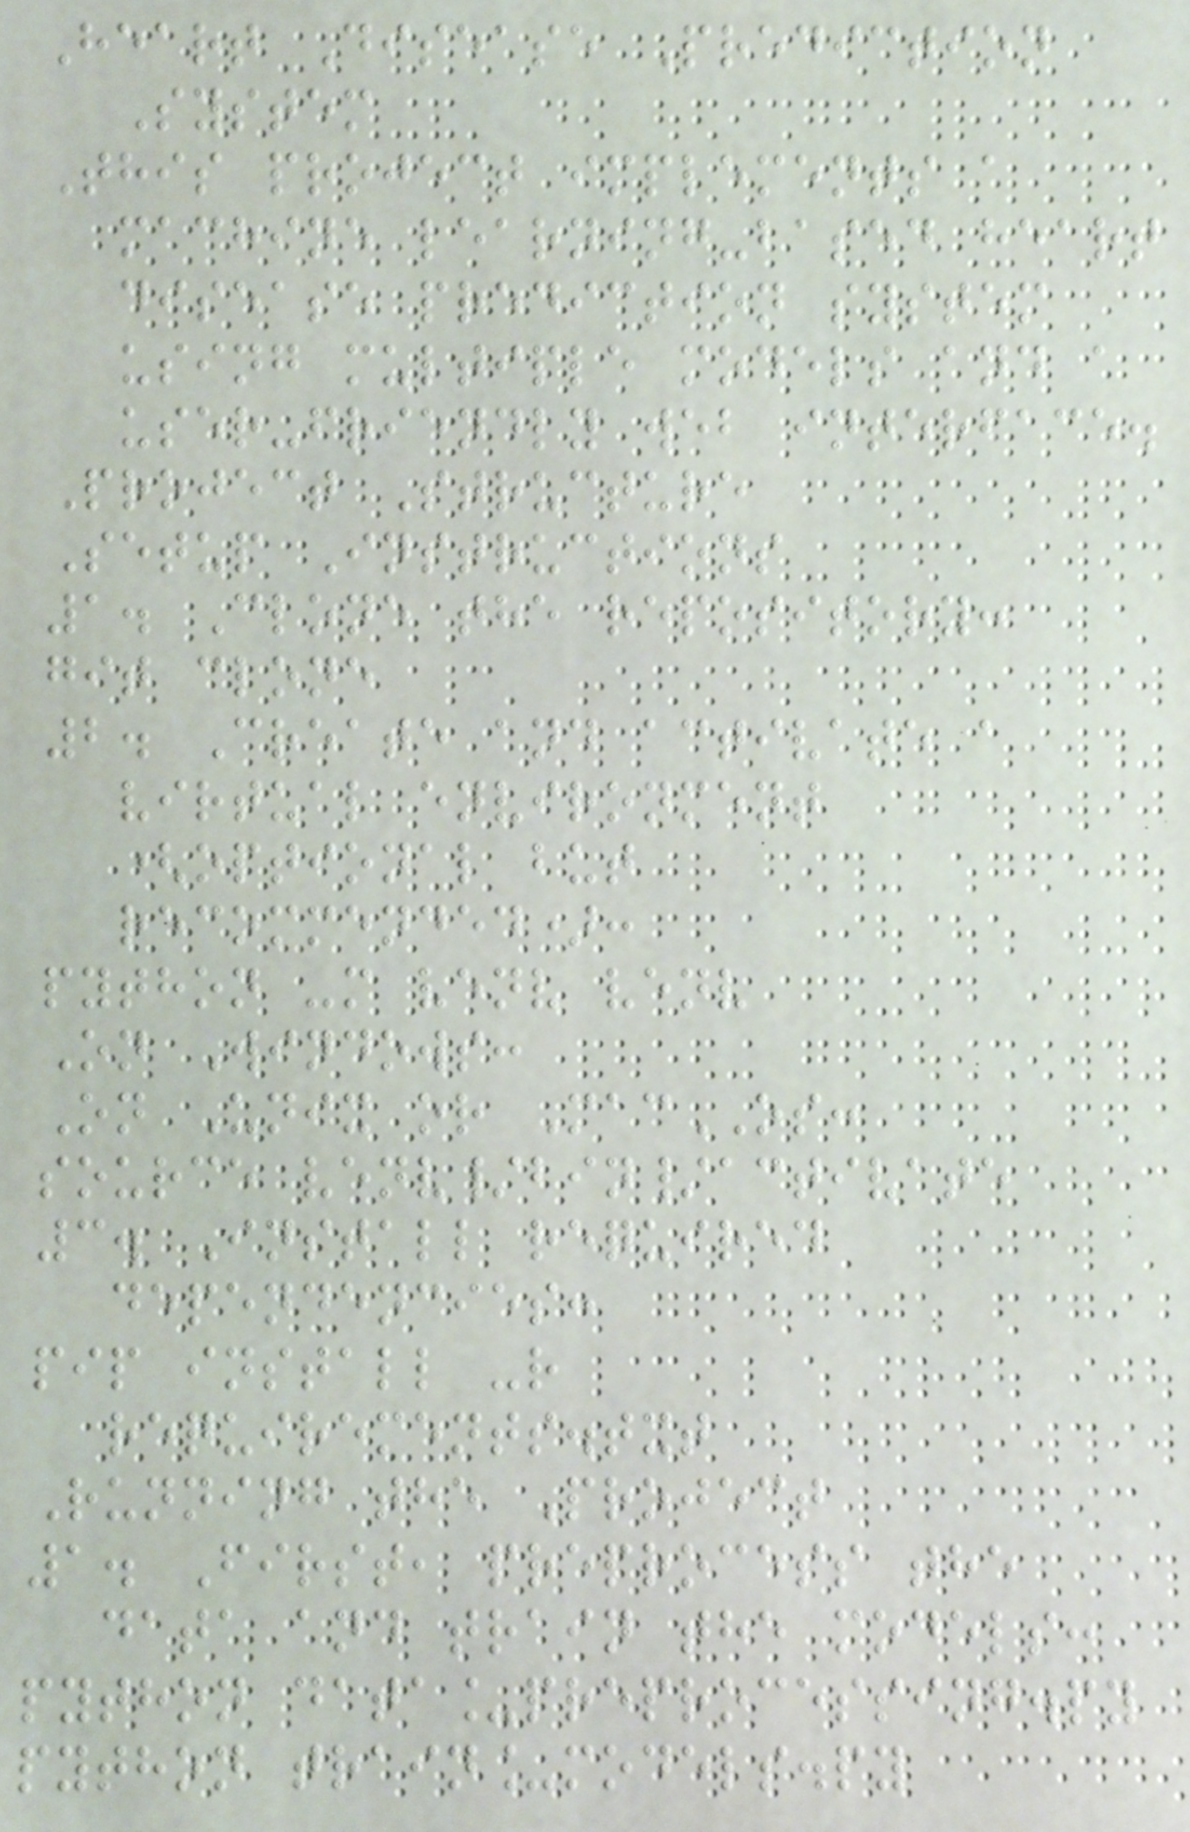Heart Disease Prediction
System
This project implements a
machine learning-based heart
disease prediction system
using multiple models and a
user-friendly web interface.
Project Structure
Setup Instructions
1. Clone the repository:
git clone
2. Create and activate a
virtual environment
(optional but
recommended):
python -m venv venv
On Windows:
On Unix or MacOS:
source venv/bin/activate
3. Install required
dependencies:
pip install -r
requirements.txt
Running the Project
1. First, preprocess the
data and train the models:
python data_preprocessing.py
python train_models.py
